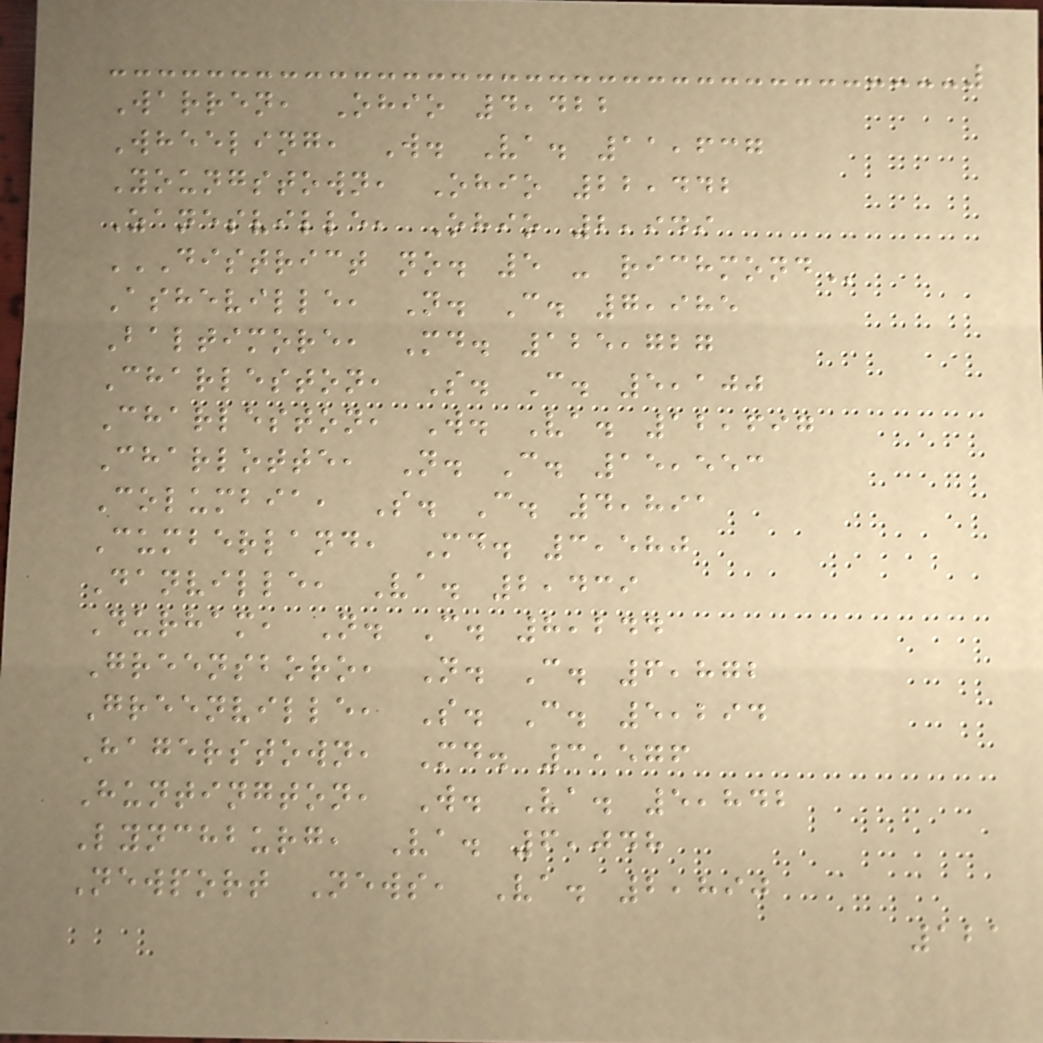Warren, Ohio 4,422
Wheeling, W. Va. 11,637
Youngstown, Ohio 22,442
Zanesville, Ohio 2,949
DISTRICT NO. 5 - RICHMOND
Asheville, N. C. 7,985
Baltimore, Md. 125,727
Charleston, S. C. 5,100
Charleston, W. Va. 12,697
Charlotte, N. C. 15,553
Columbia, S. C. 4,891
Cumberland, Md. 3,580
Danville, Va. 2,439
Durham, N. C. 8,244
Greensboro, N. C. 6,872
Greenville, S. C. 5,294
Hagerstown, Md. 3,576
Huntington, W. Va. 5,842
Lynchburg, Va. 6,048
Newport News, Va. 2,890
121
